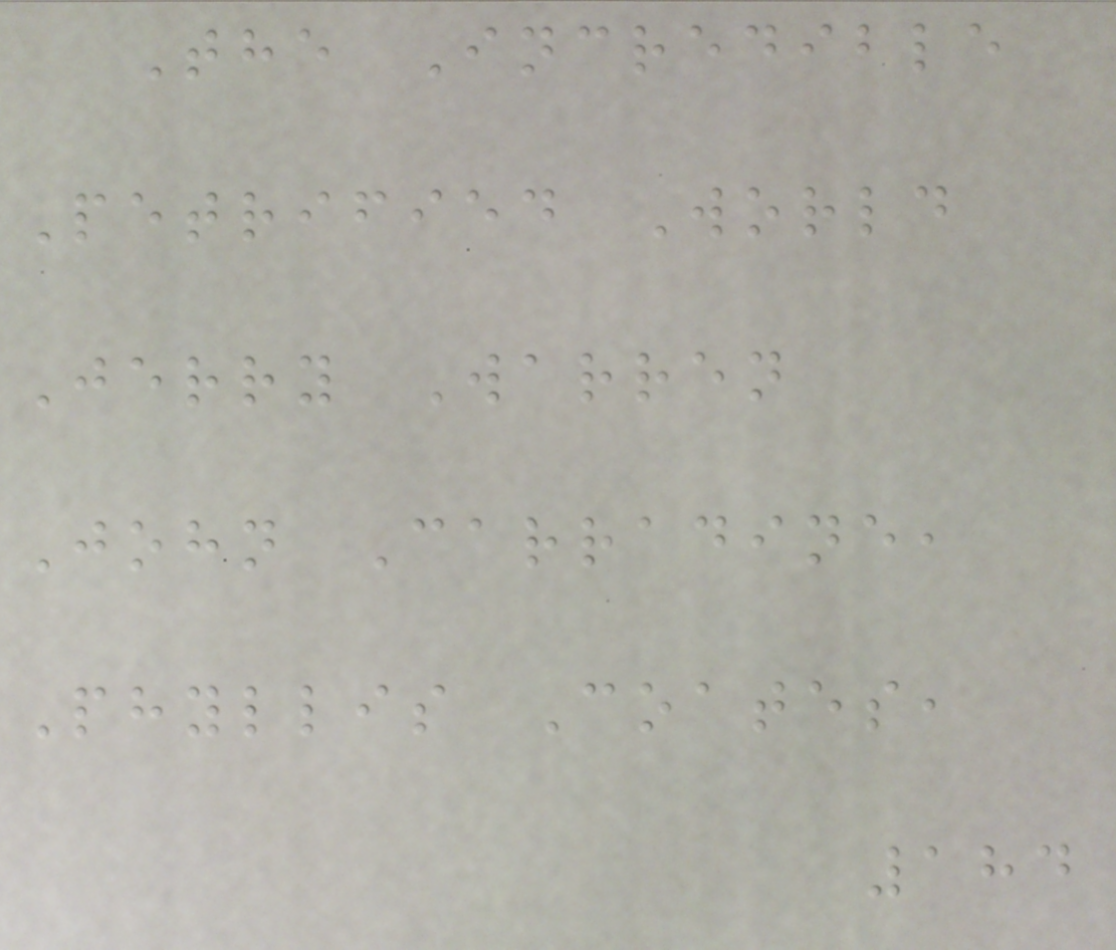The Incredible
Petrified World
Jerry Warren
John Carradine,
Phyllis Coates,
184
